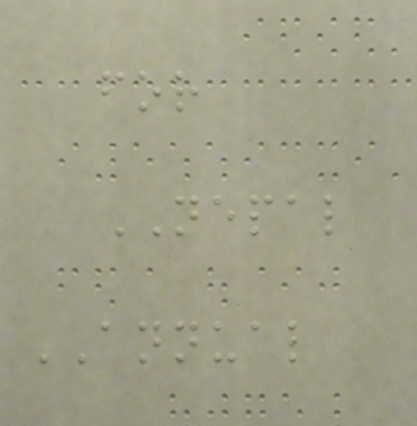for
NEPAL
ANNUAL
